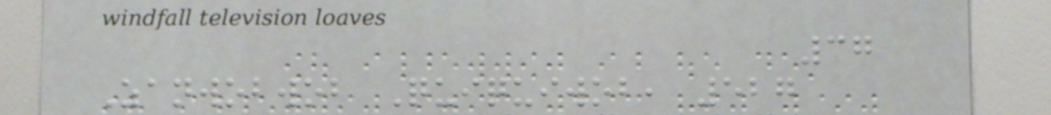37
Zanwobwob Quiquiwob, 527
